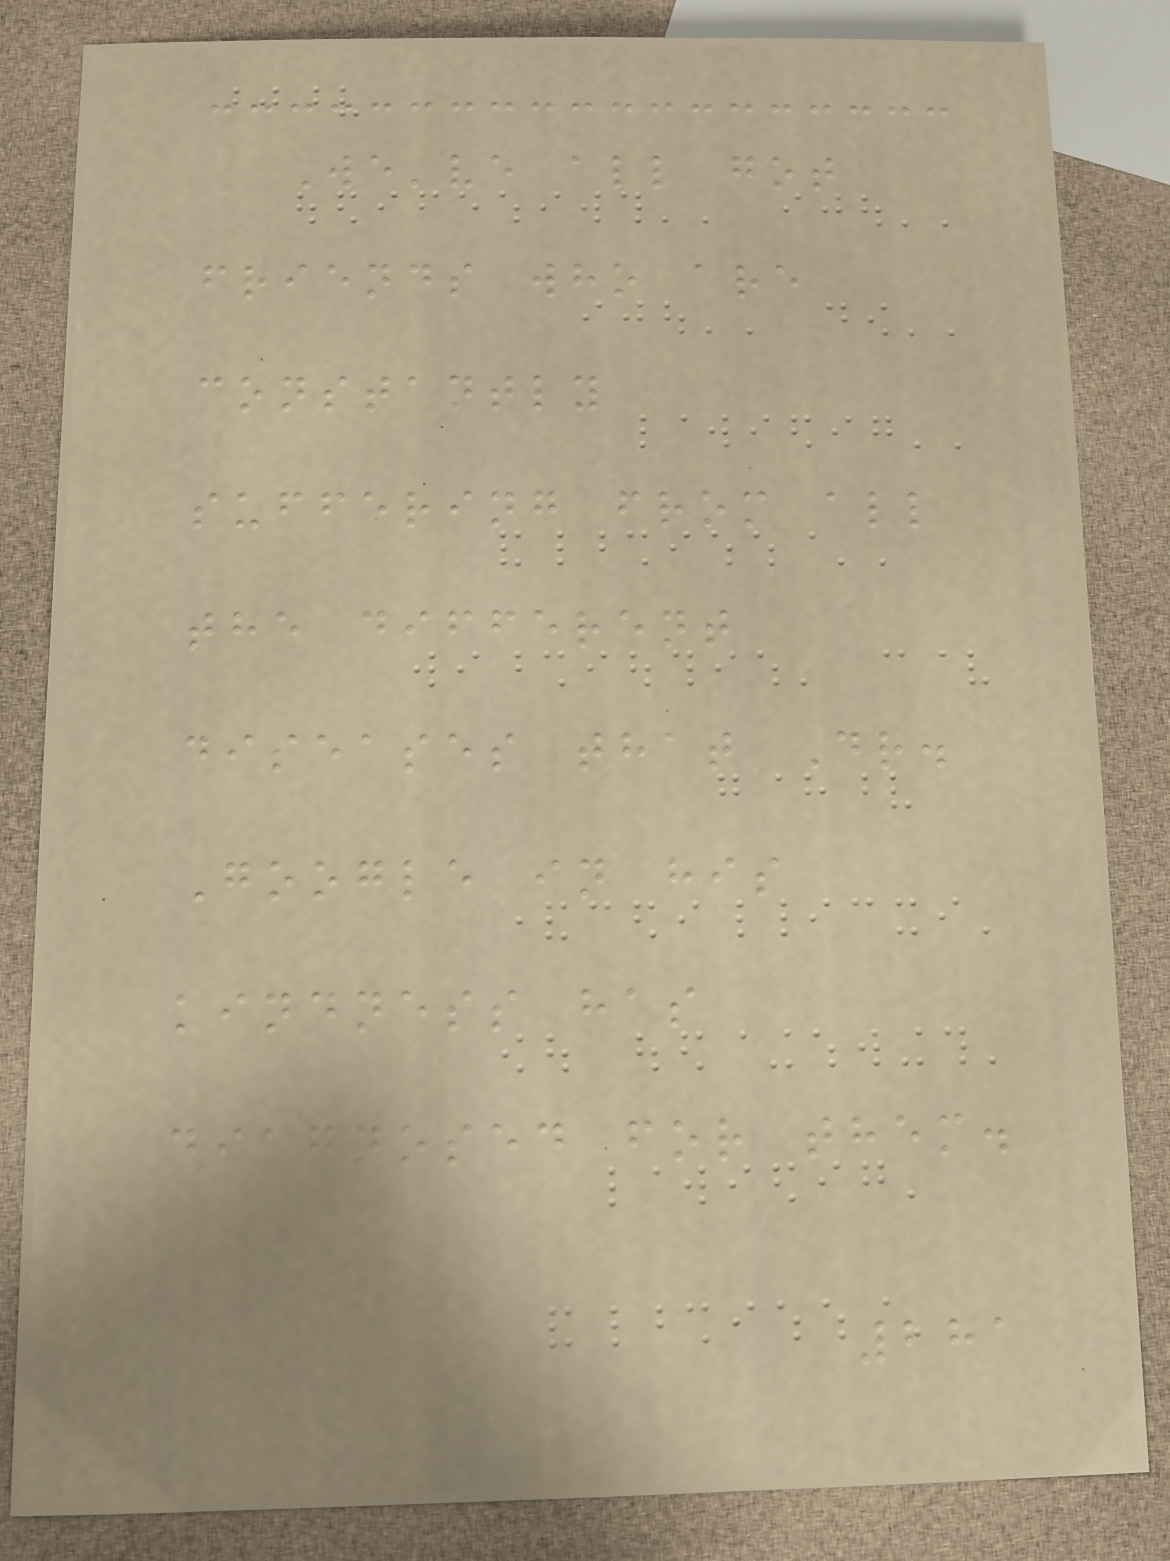We've all got
friends who are
constantly
suffering from all
the different
diseases that Dr.
Google in his
kindness has
diagnosed for them.
281
